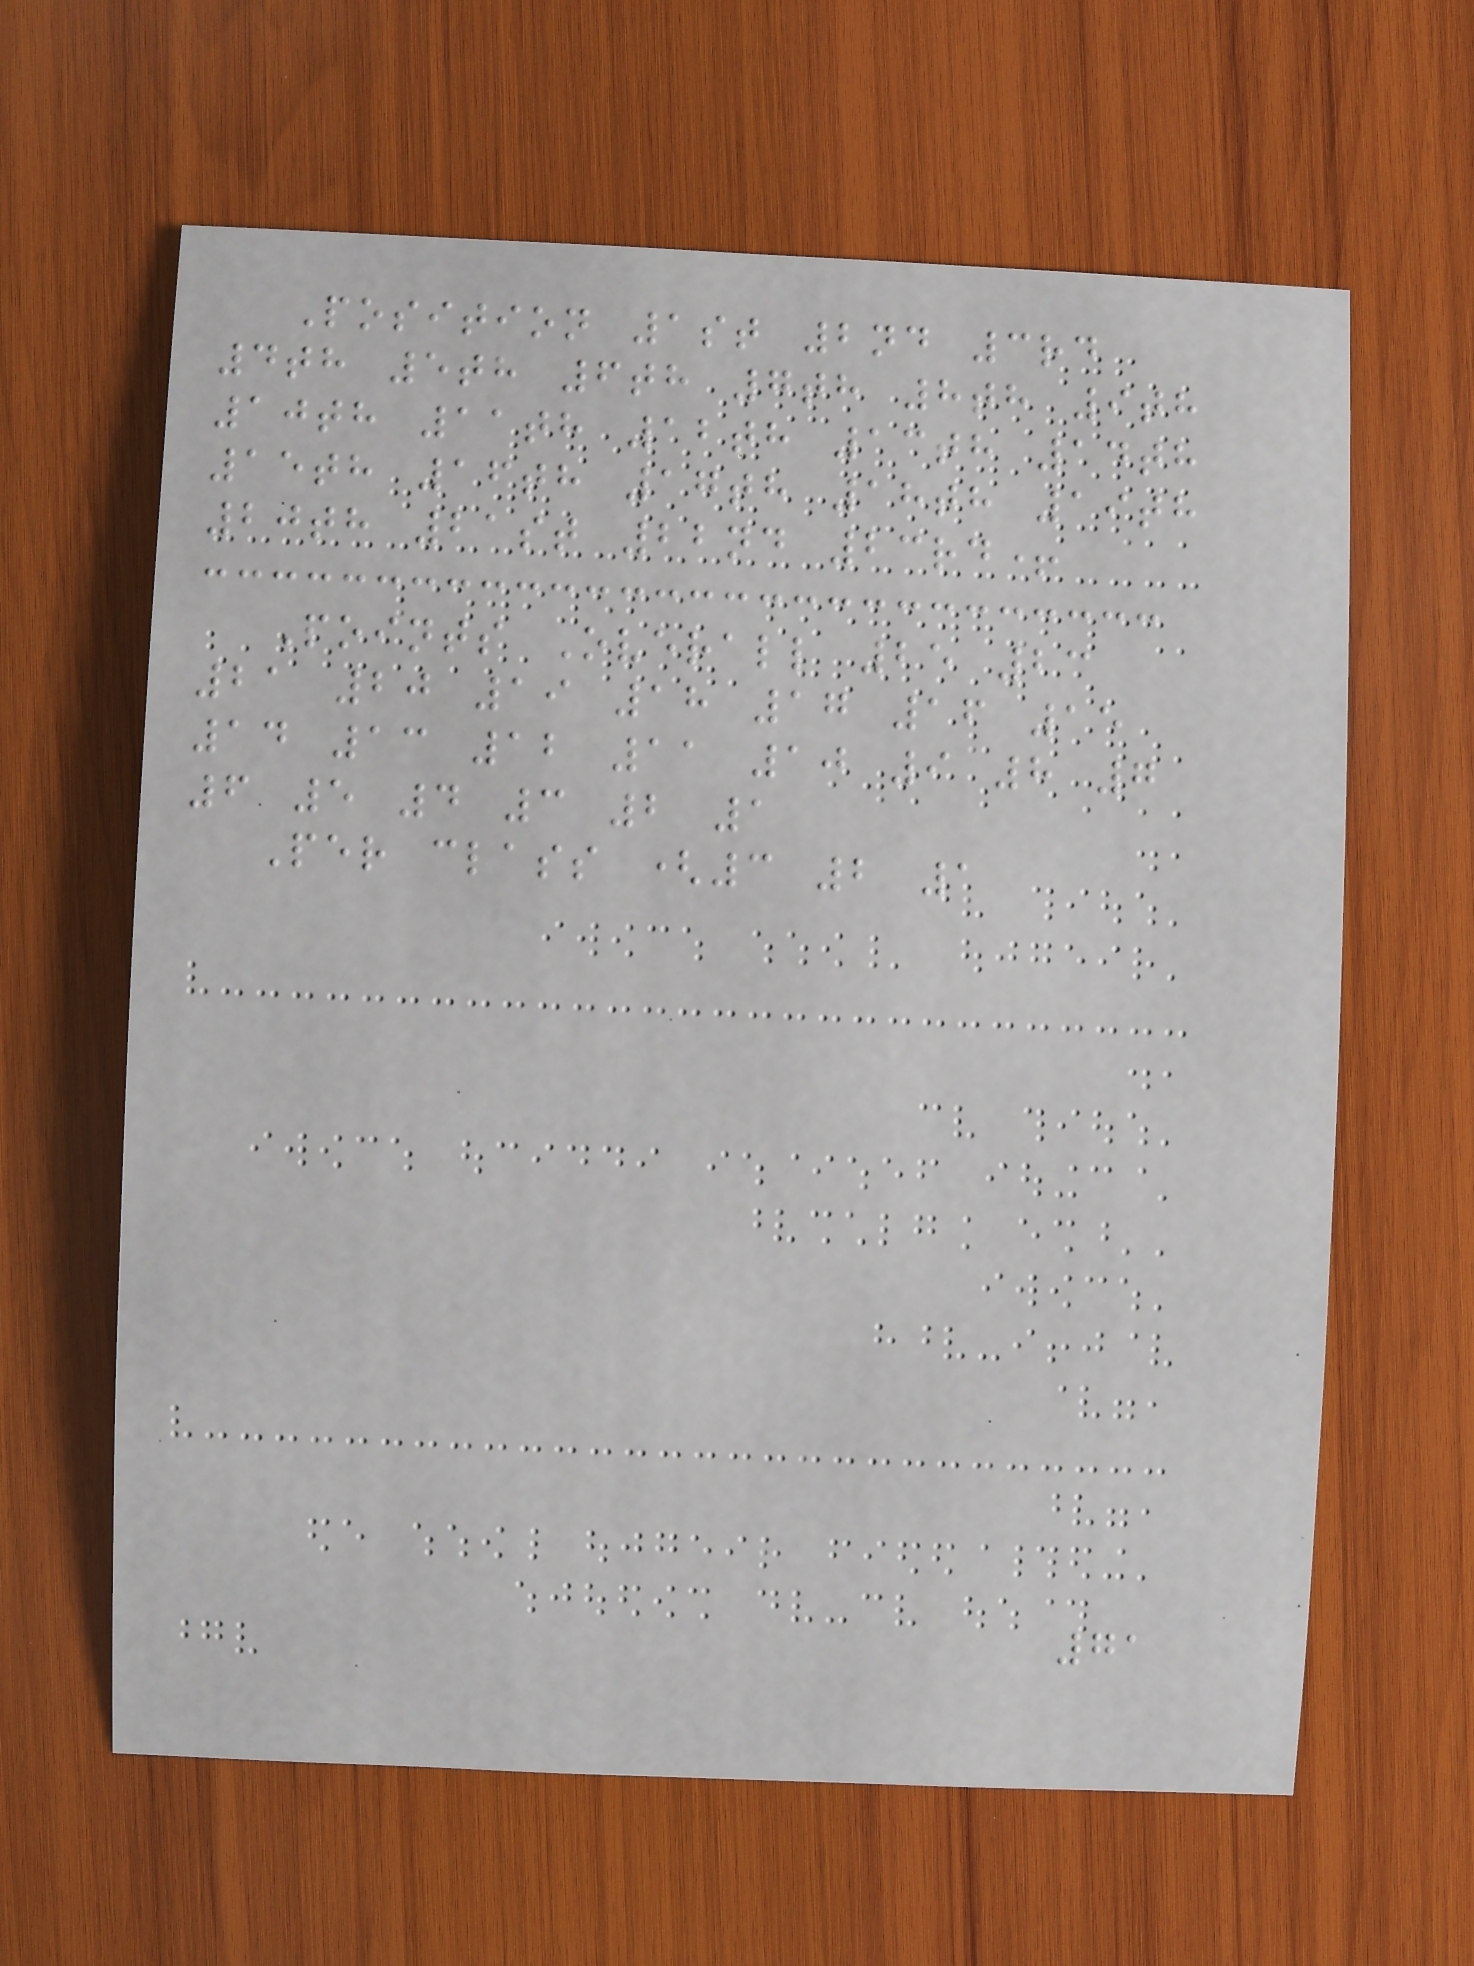Position 1st 2nd 3rd
4th 5th 6th 7th 8th 9th
10th 11th 12th 13th 14th
15th 16th 17th 18th 19th
20th 21st 22nd 23rd+
Points Overall 25 23
21 20 19 18 17 16 15
14 13 12 11 10 9 8 7
6 5 4 3 2 1
Per class (3 2 1
71
